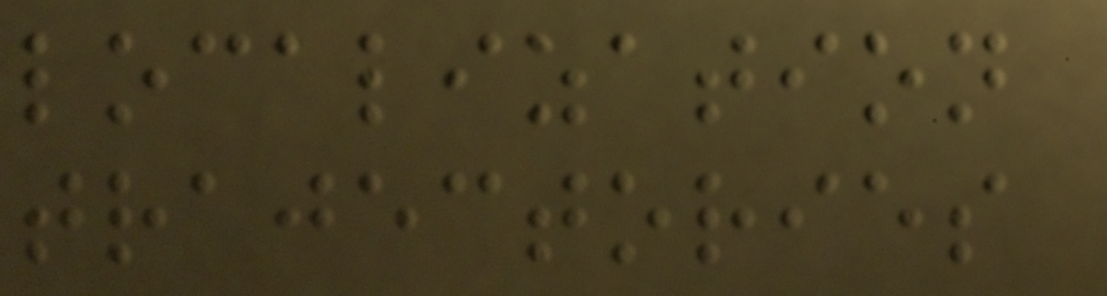localization
trajectories
